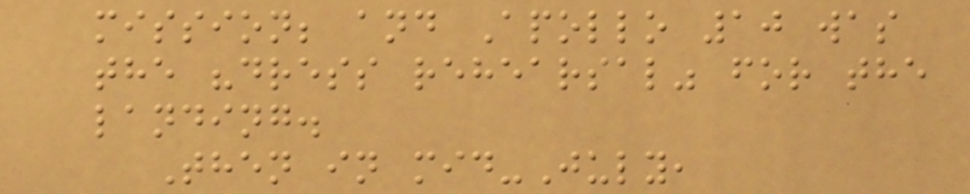mission; and Apollo 10 was
the "dress rehearsal" for the
landing.
Then in mid-July,
